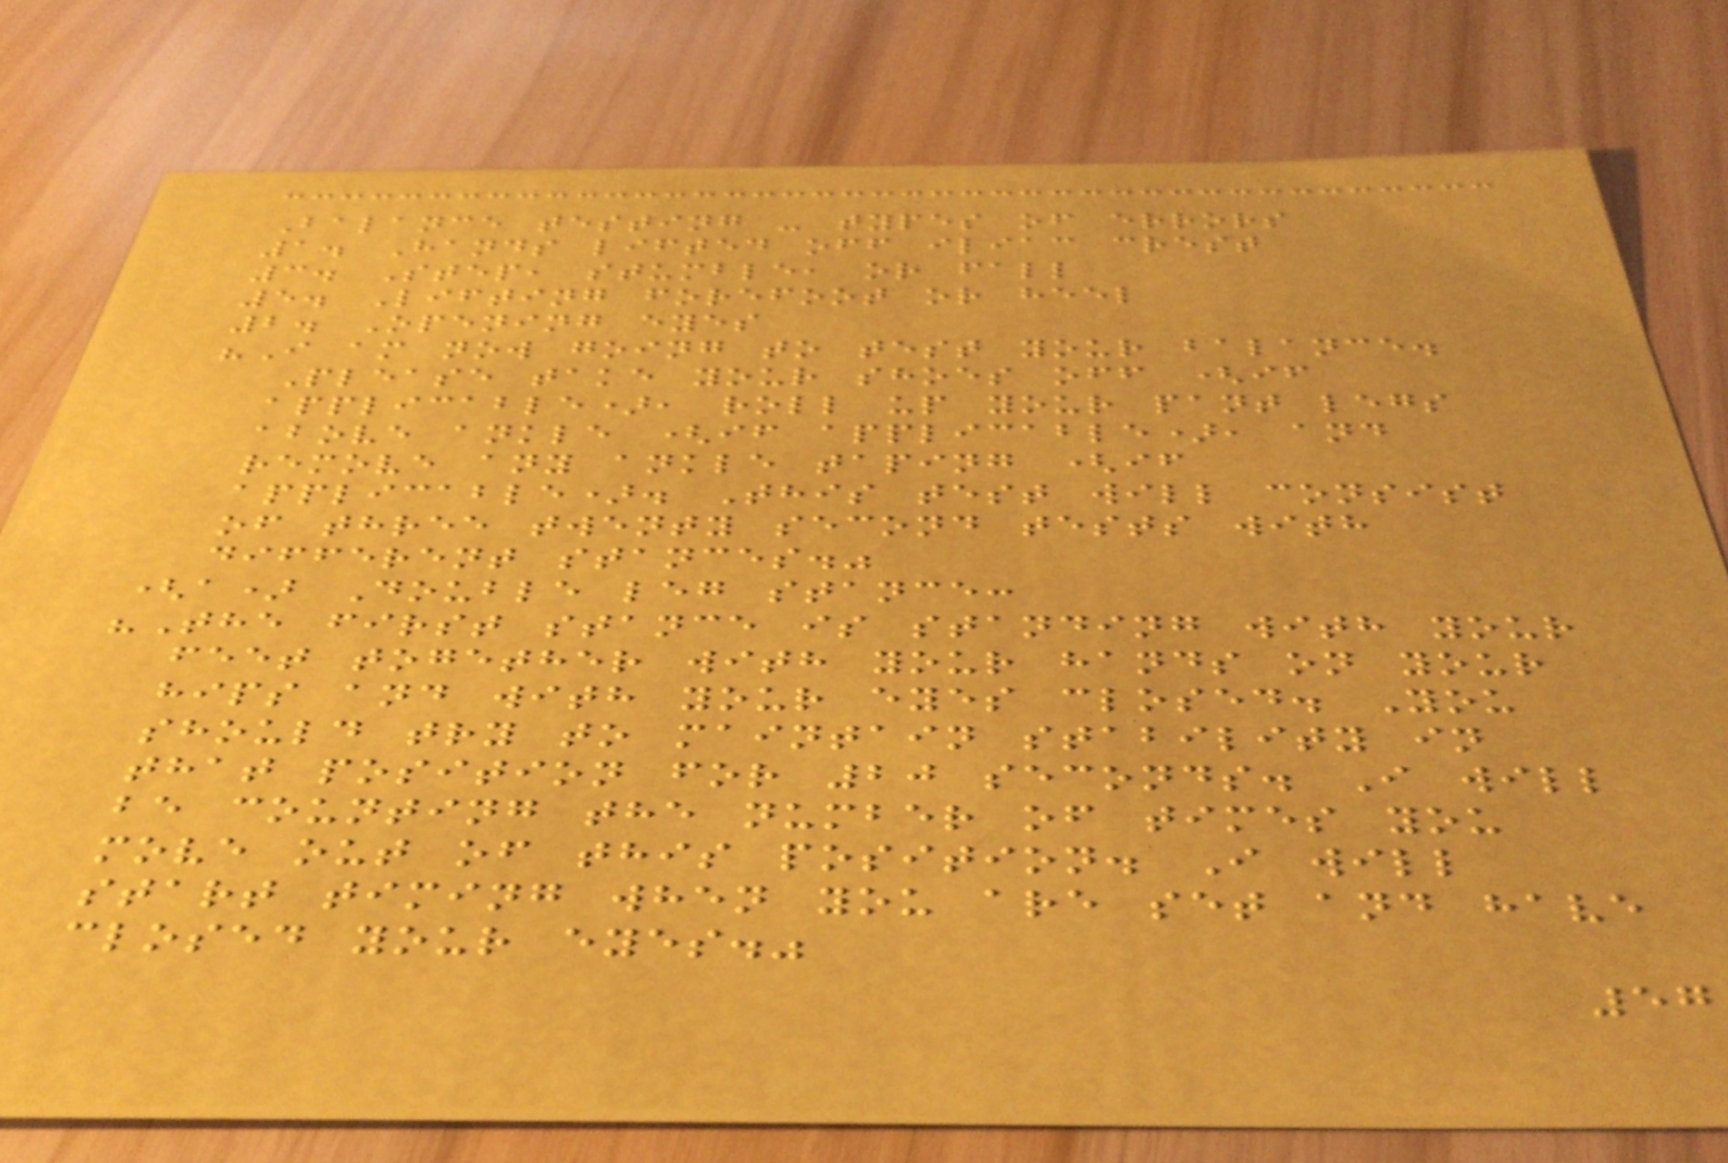Balance testing - types of errors
1. Hands lifted off iliac crest
3. Step, stumble, or fall
5. Lifting forefoot or heel
2. Opening eyes
"I am now going to test your balance.
Please take your shoes off (if
applicable), roll up your pant legs
above ankle (if applicable), and
remove any ankle taping (if
applicable). This test will consist
of three twenty second tests with
different stances."
(a) Double leg stance:
"The first stance is standing with your
feet together with your hands on your
hips and with your eyes closed. You
should try to maintain stability in
that position for 20 seconds. I will
be counting the number of times you
move out of this position. I will
start timing when you are set and have
closed your eyes."
57
